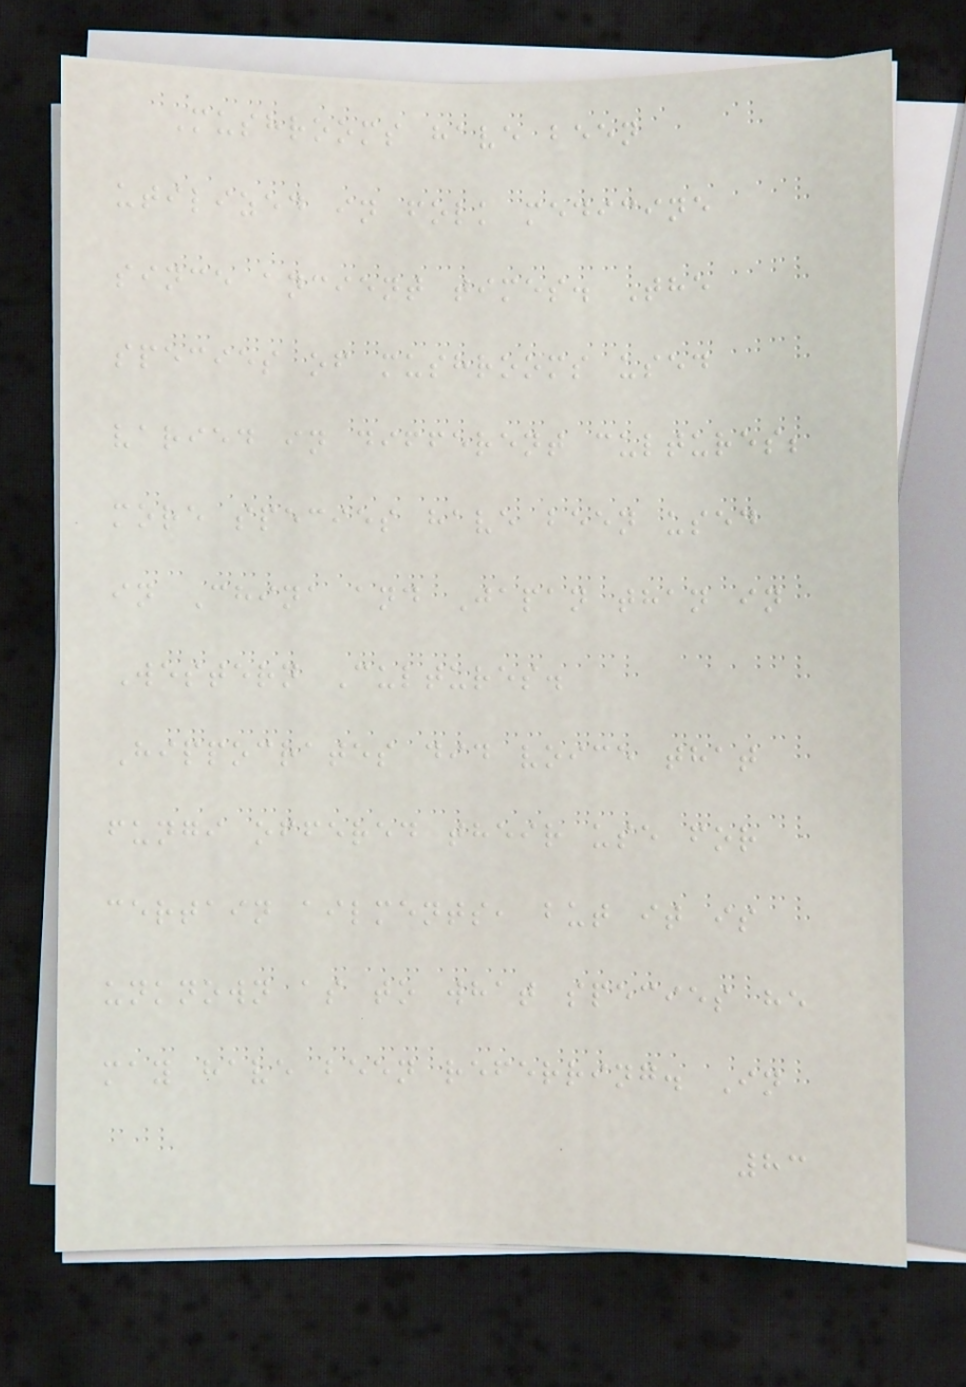Mushrooms have been
utilized in folk medicine
since ancient times. The
species of mushrooms used
varied in different cultures;
more species have been used
in China and Japan than in
Western Cultures.
Hippocrates did voice that
fungi offered their use for
certain ailments, but it is
unknown as to what species he
may have been referring. In
83
